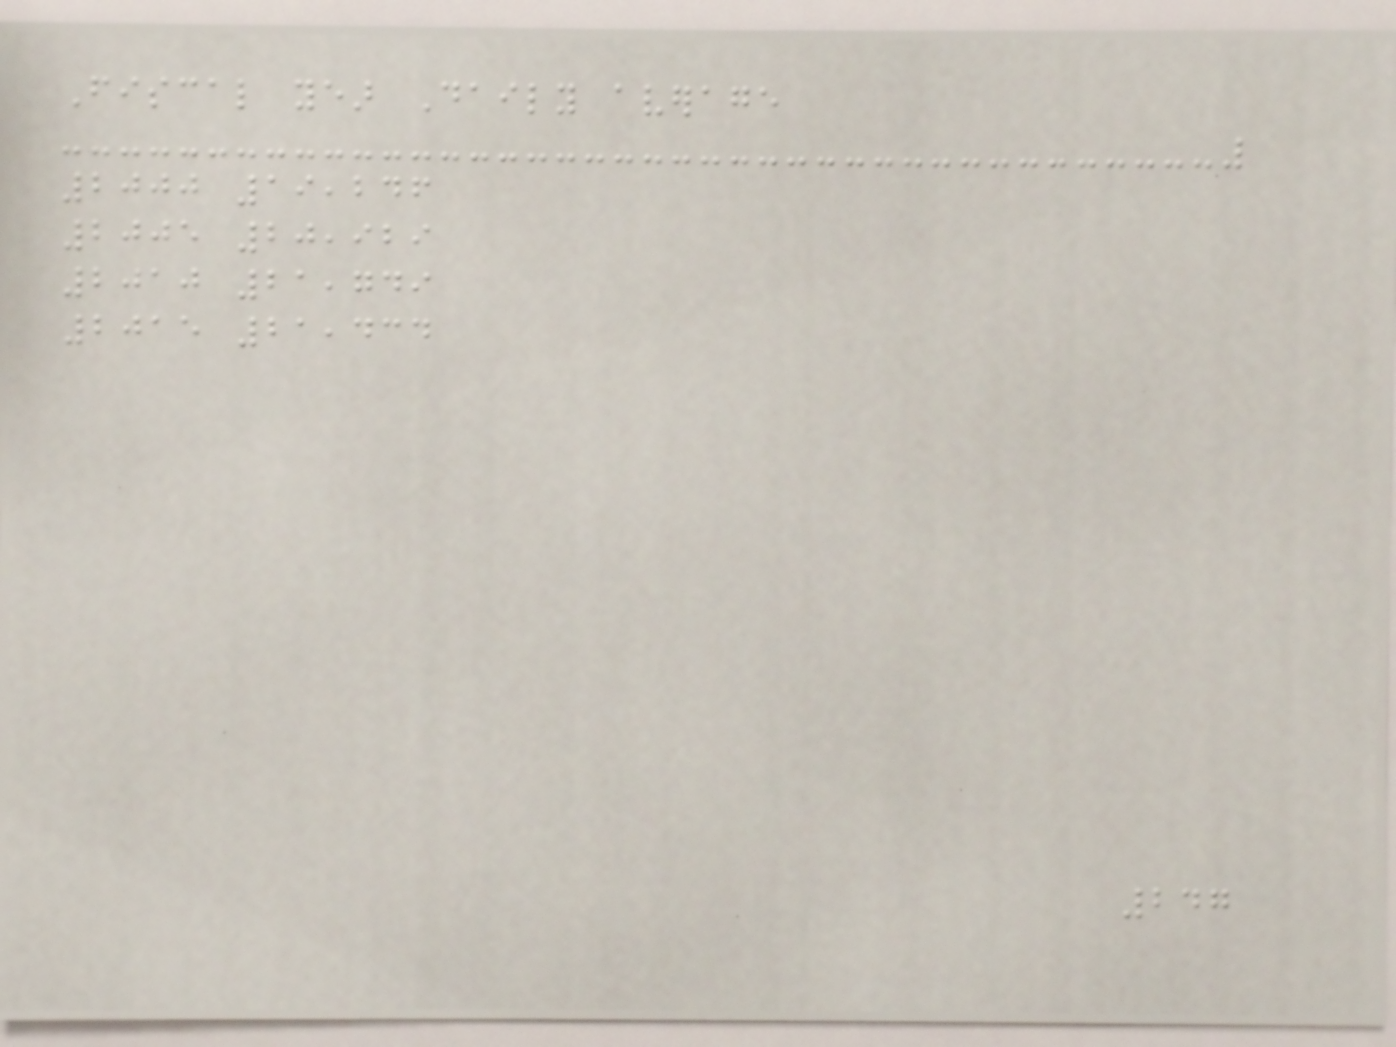Fiscal year Daily average
2000 19,246
2005 20,929
2010 21,749
2015 21,434
247
